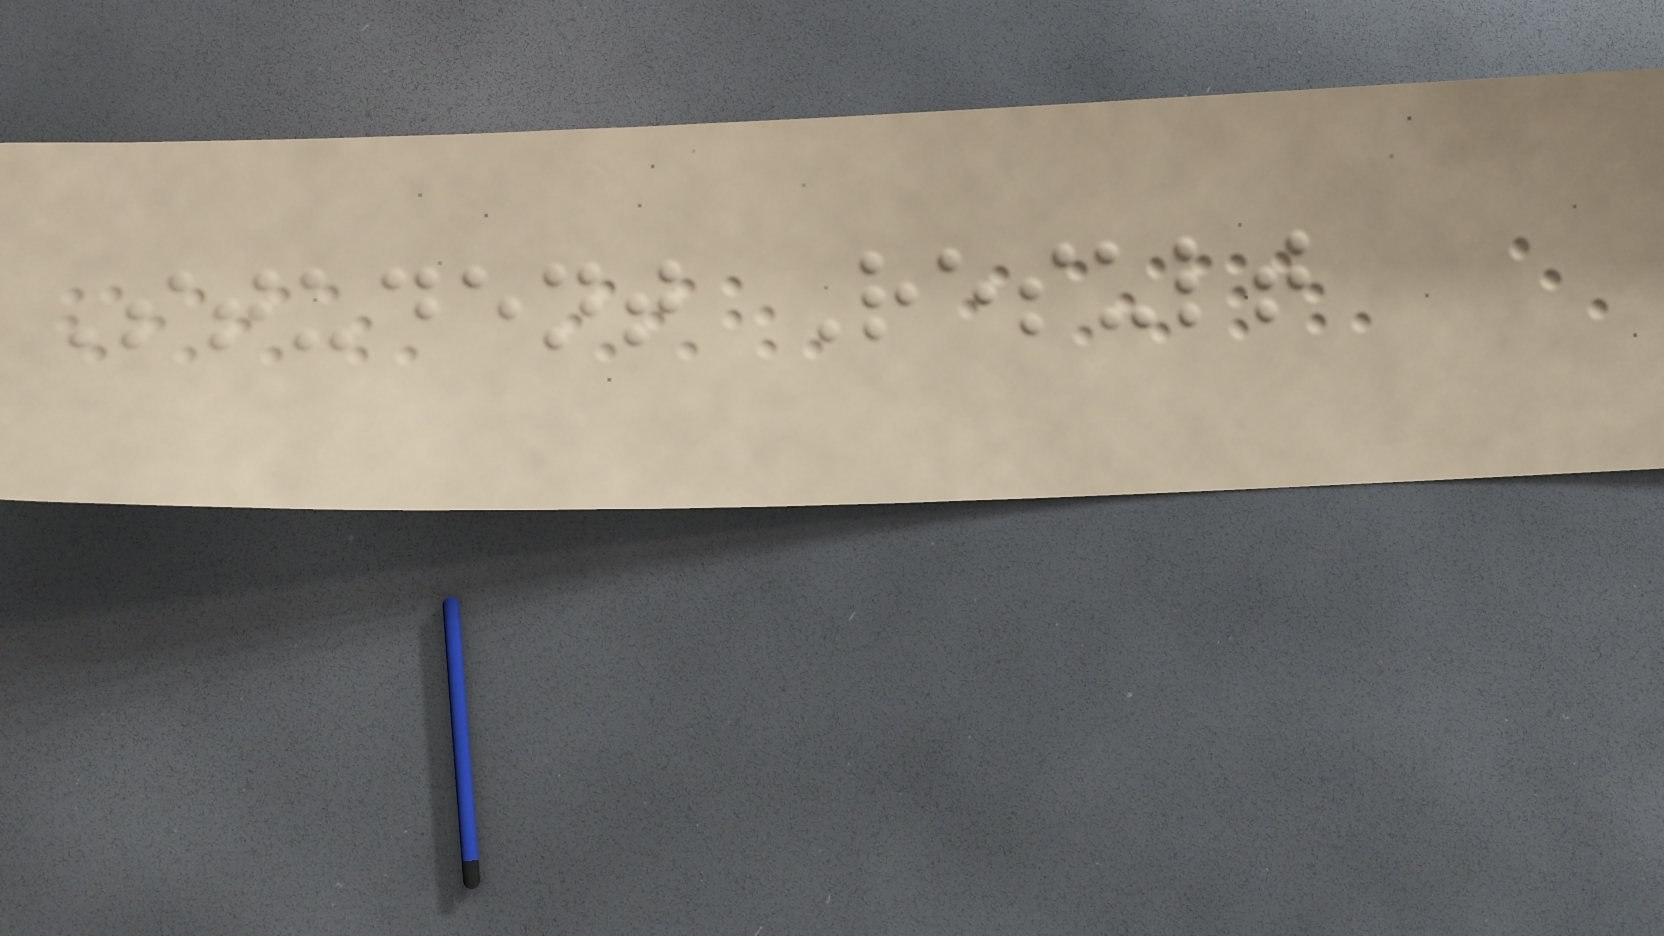Student Result
